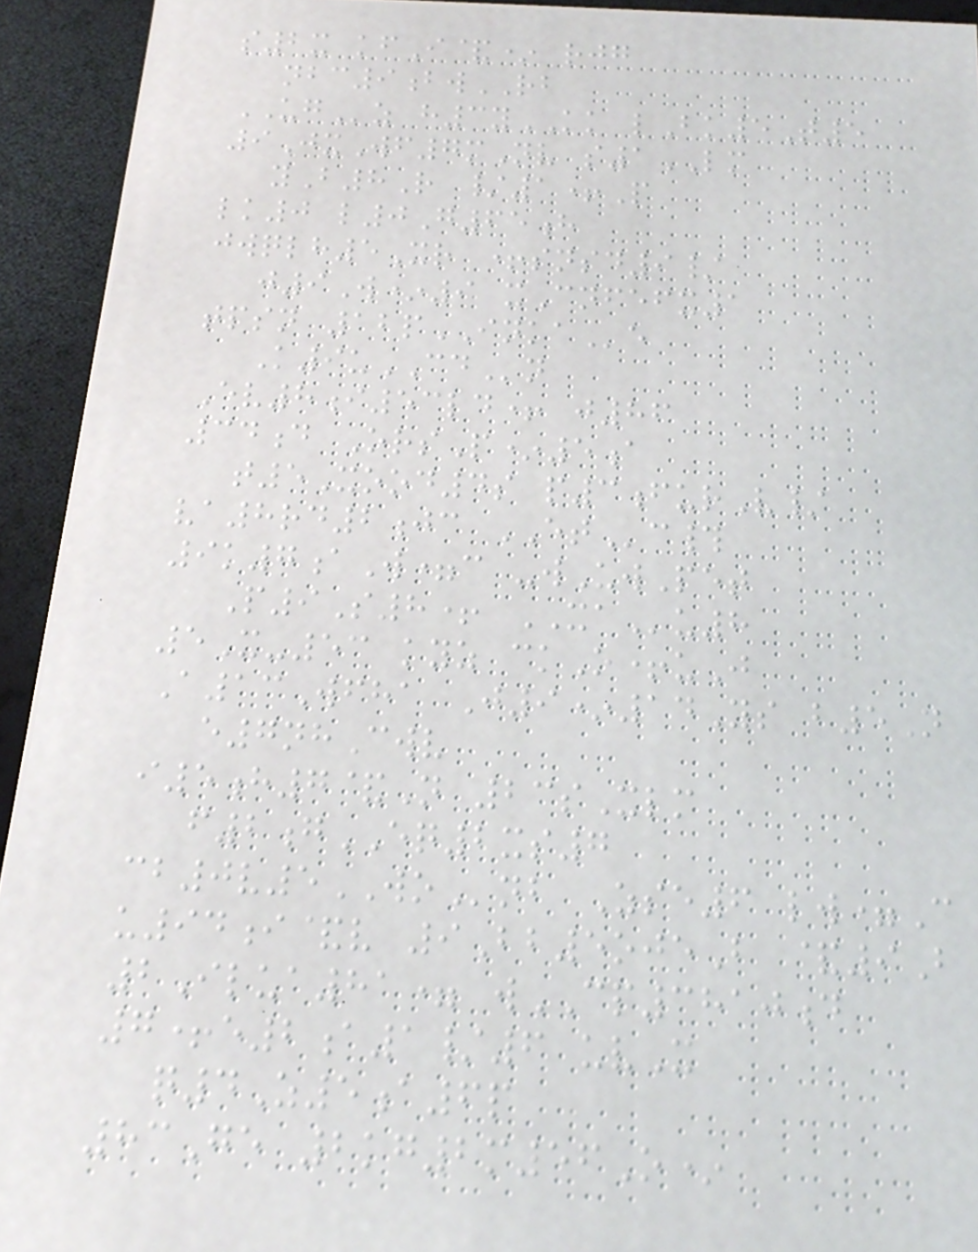s2x kfI&* rjg
nbc9bwRB
UGz h3yKK lBk5T5
9JxWf7mNv s1LM
yB8R /1+P
lk0 l0G65h
jwqlh5Xr +snsd9/
j9W*9 xCnfefx1
tpsn 12pINKAe
K9uCDn
Ev8i53ld+ j86
34d OrsP*5a
t5Xood4s p3furV/
va8rd2jc ETc#
9k7aW=c -wUwPet
P9S8+ XAu8
5X-53 kyz ckO+uJ
A13Wfha J9*14Ys b5N
e7nhCwv
i5h7&N 23sXlm
f2gEQ2xs7
cb0v5WOnb Zse6 lw=C
u94i&v 9Bb5ojeB &9B
2Ilua81= wCP3810d
7+e2a1/6 uvX
q4Z5a6p
83Ge 2kg2m56O*
